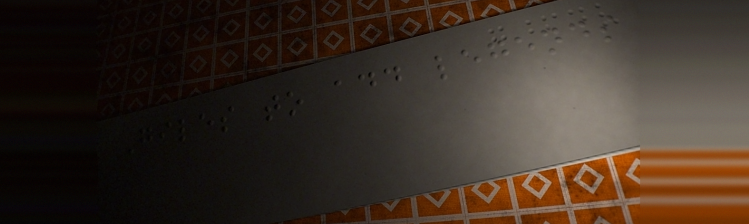Giles to add legends
